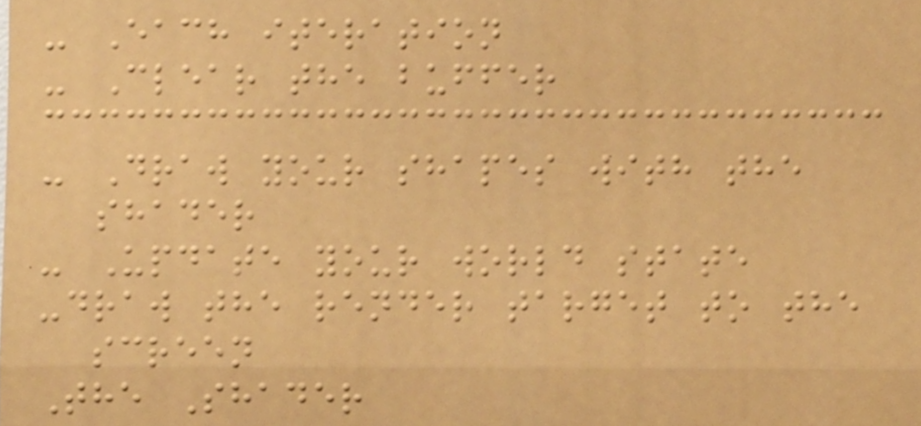- Each iteration
- Clear the buffer
- Draw your shapes with the
shader
- Update your world state
-draw the render target to the
screen
The Shader
